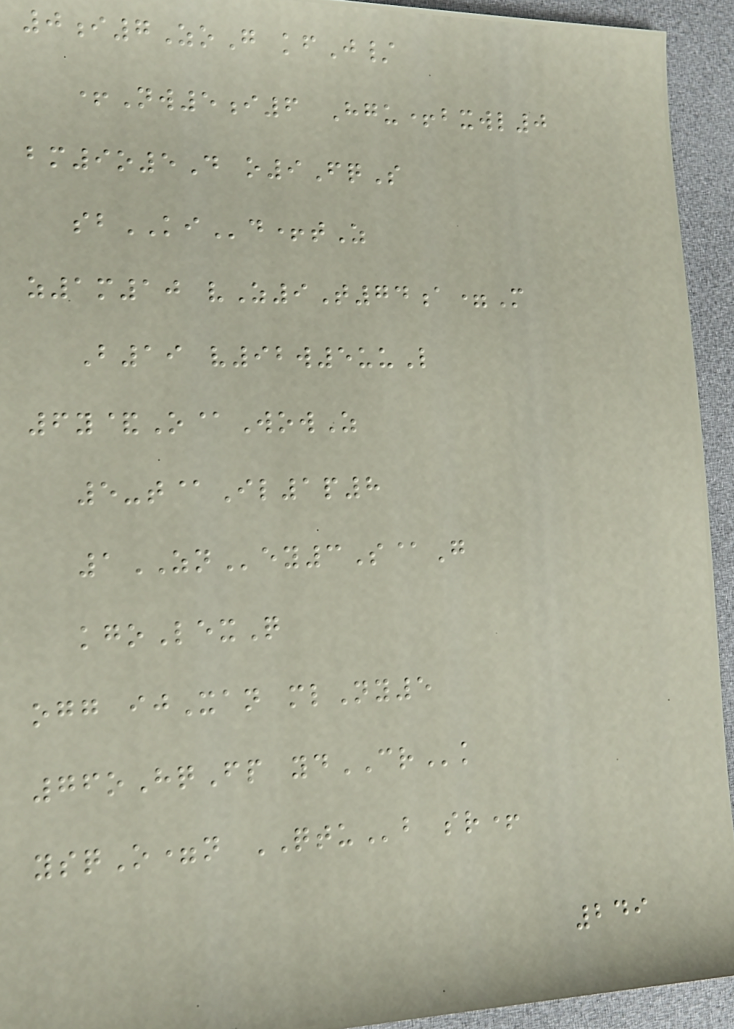0i7ZoG kfJ/
+Nw5i6 Hgu+bxwl0
bm9o5D o9FqS
sbKId+tZ
z1m10 vZ9T74a=M
B19 v92w5uuL
6y&O@WowZ
5-t@Il1p8
1ZNey3S@G
kgoLexQ
ogg ijXan mlNy5
76oHqFp ydCRk
ysqO=n QTUb sr+
249
